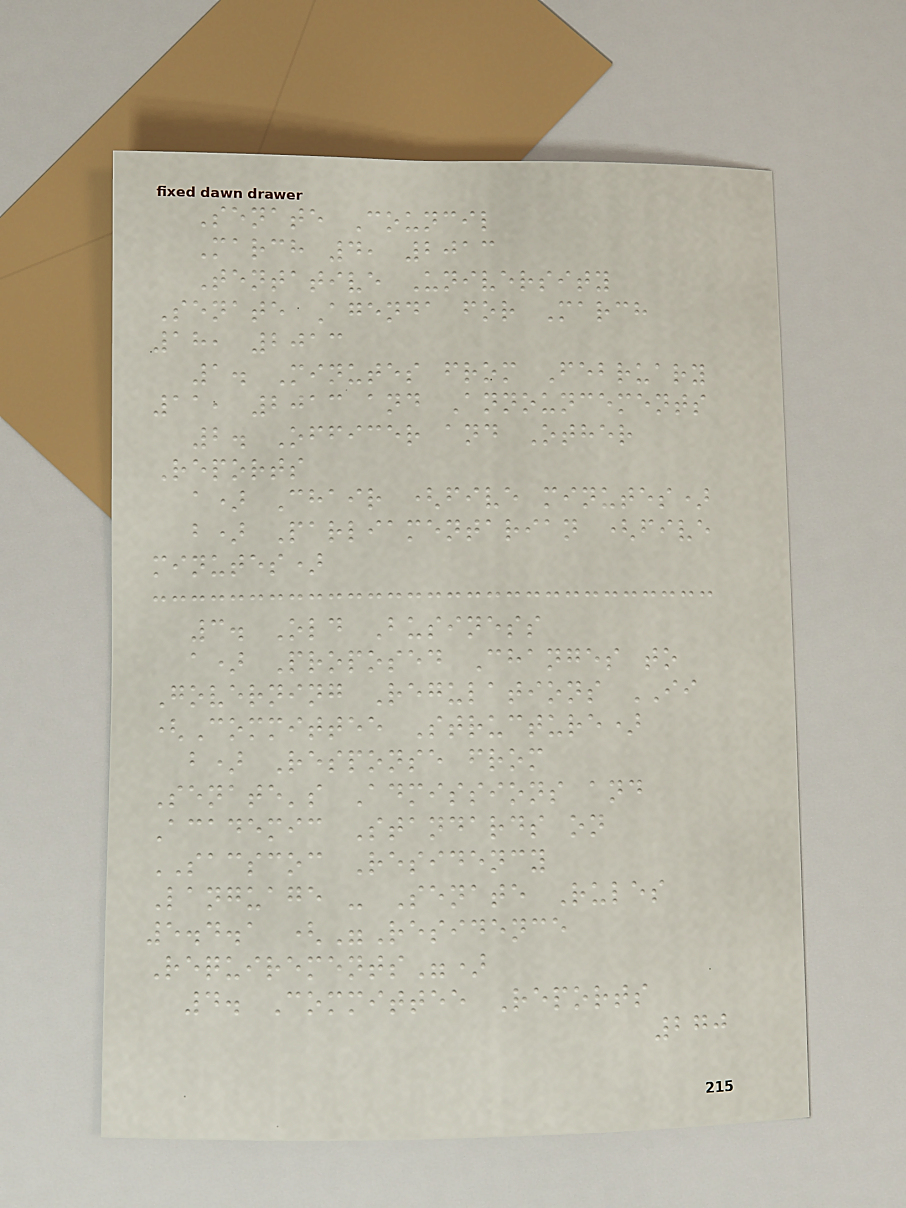Senate Council
March 4, 2013
Tentative University
Senate Agenda for March
18, 2013
1. Minutes from February
11, 2013 and Announcements
2. Officer and Other
Reports
a) Chair (five minutes)
b) Parliamentarian (five
minutes)
3. Old Business
a) Proposed Changes to
Governing Regulations II
(Committee Structure)
b) Response from
Senate's Admissions and
Academic Standards on
SACSCOC Residency
Language - Senate Rules
5.4.1 ("Residence
Requirements")
4. Committee Reports
270
